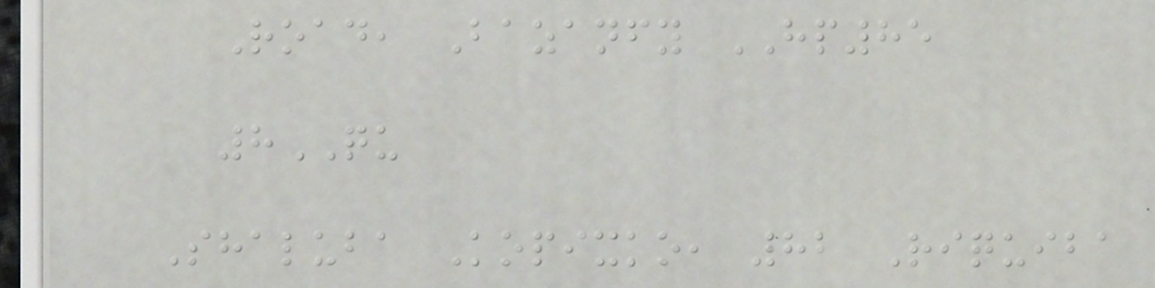Road, Bazanfy HP85
8QU
Shaluba Kopixko, 82 Riquiba
